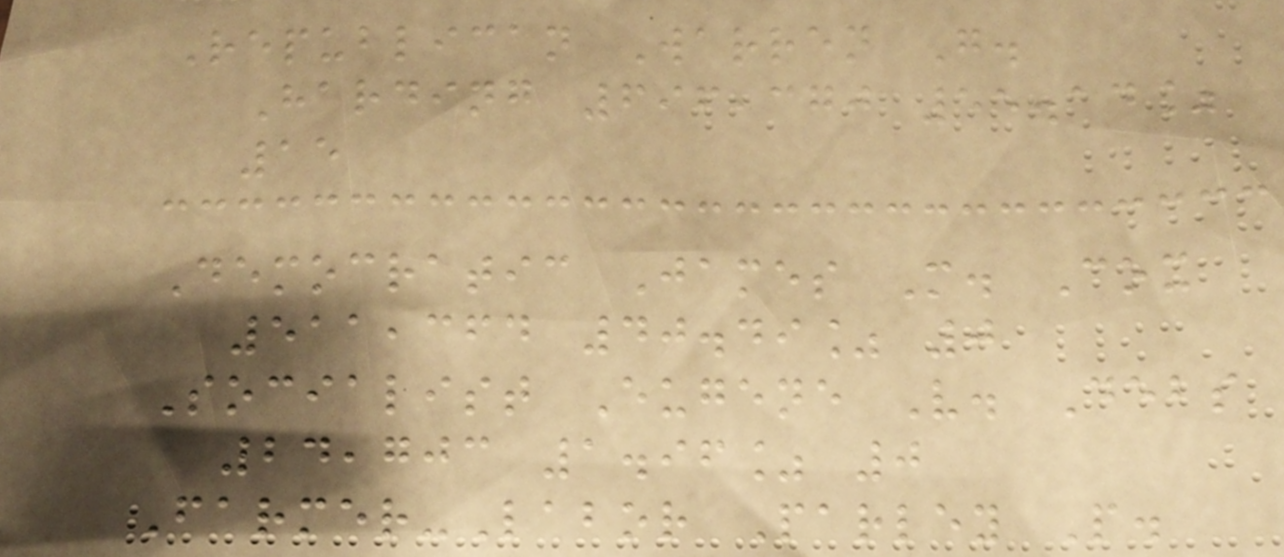Republican Warren G.
Harding 696,370 55.14%
15
Democratic James M. Cox
511,364 40.49% 0
Socialist Eugene V. Debs
24,703 1.96% 0
Farmer-Labor Parley P.
